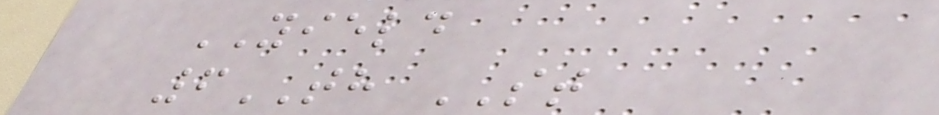YIELD
6TH ST
